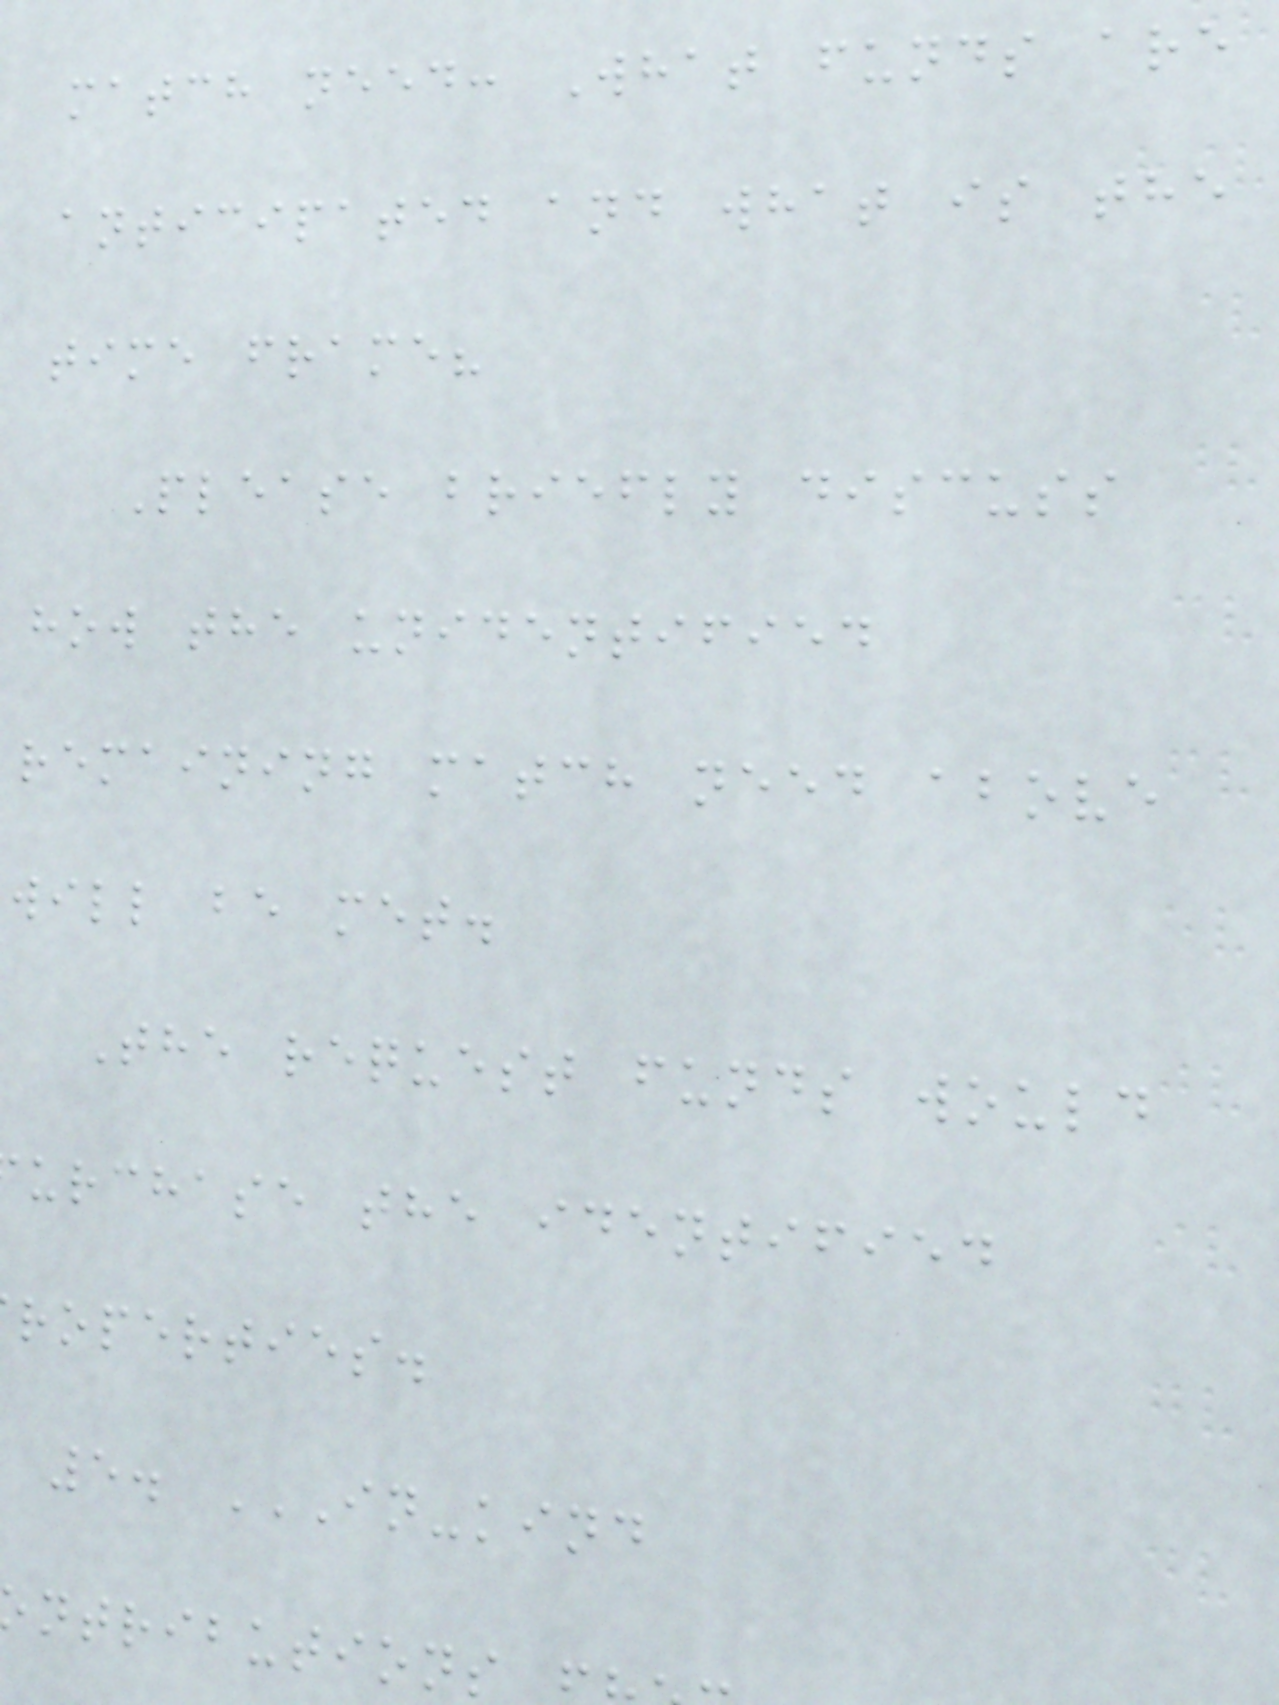match need: What funds are
anticipated and what is the
time frame?
Please briefly discuss
how the unidentified
remaining match need above
will be met.
The request funds would
urchase the identified
roperties.
5. IN-KIND
ntributions
